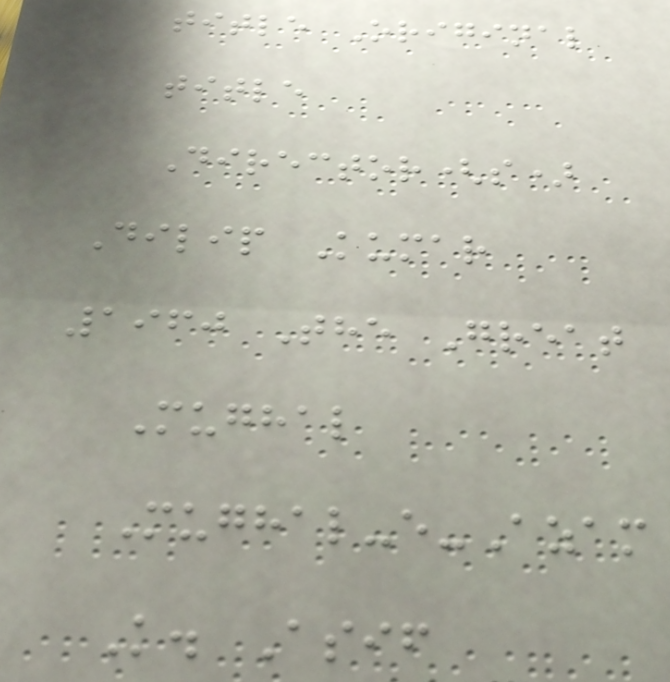title Original
title
Director(s)
Dilip Kumar
1960 The Great
Mughal
Mughal-e-Azam
K. Asif
